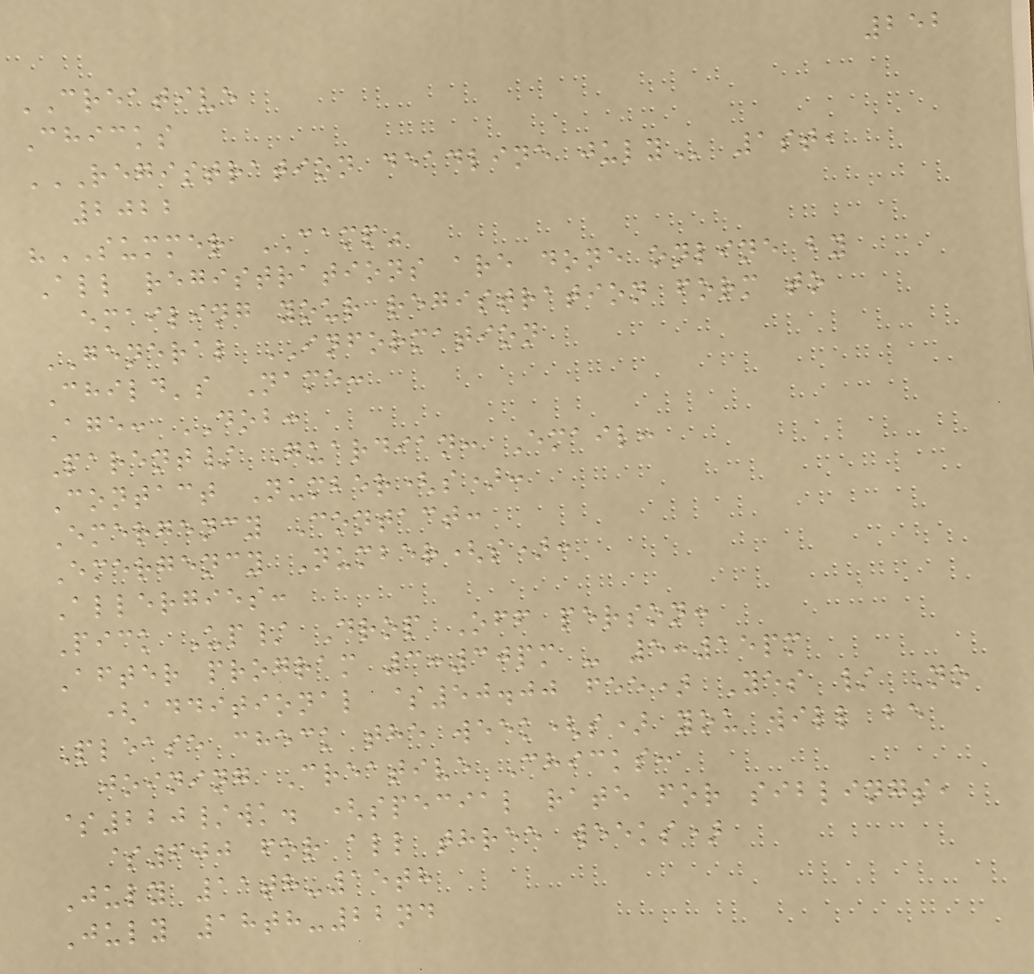252
CREATIVE
Chicks
REGISTRATION DEADLINE JULY 1st,
2022
"SUMMER CAMP"
All registrations are done online by
emailing your registration form to
GENERAL INFORMATION
Child's Name:
Age: DOB:
Parent/ Guardian: Email:
Contact Number(s):
Emergency Contact:
Emergency Number(s):
Allergies:
Pick Up/ Drop Off person:
After program 3:30pm - 5:15pm
(additional $50.00 fee) Yes / No
Please check the week(s) you will be
joining Creative Chicks:
$220/wk. (special rate for siblings,
$600 for all three weeks)
July 11th-15th
July 18th-22nd
